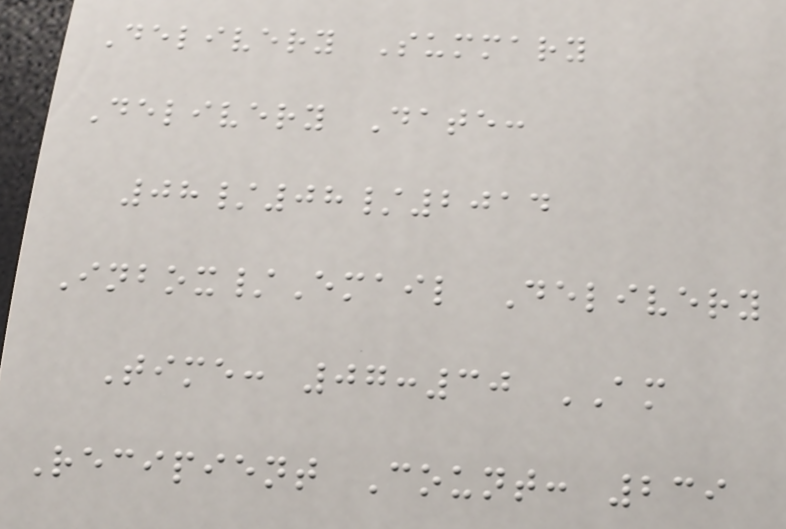Delivery Summary
Delivery Date:
08/08/2014
Inbox/Email Delivery
Time: 07:30 AM
Recipient Count: 239
